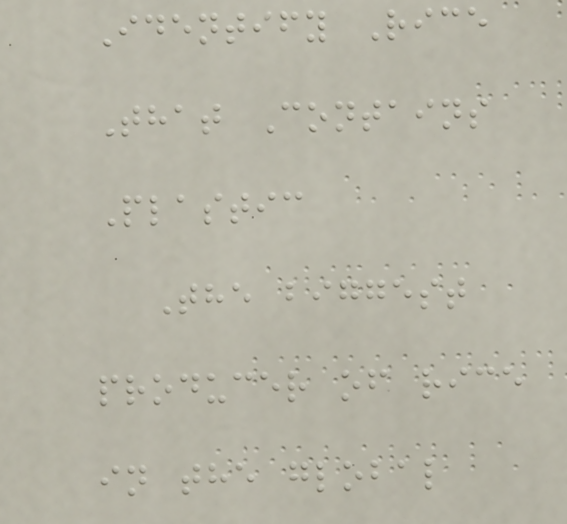Identify Rice
That Contains
Plastic
The biggest
producer of rice
in the global
